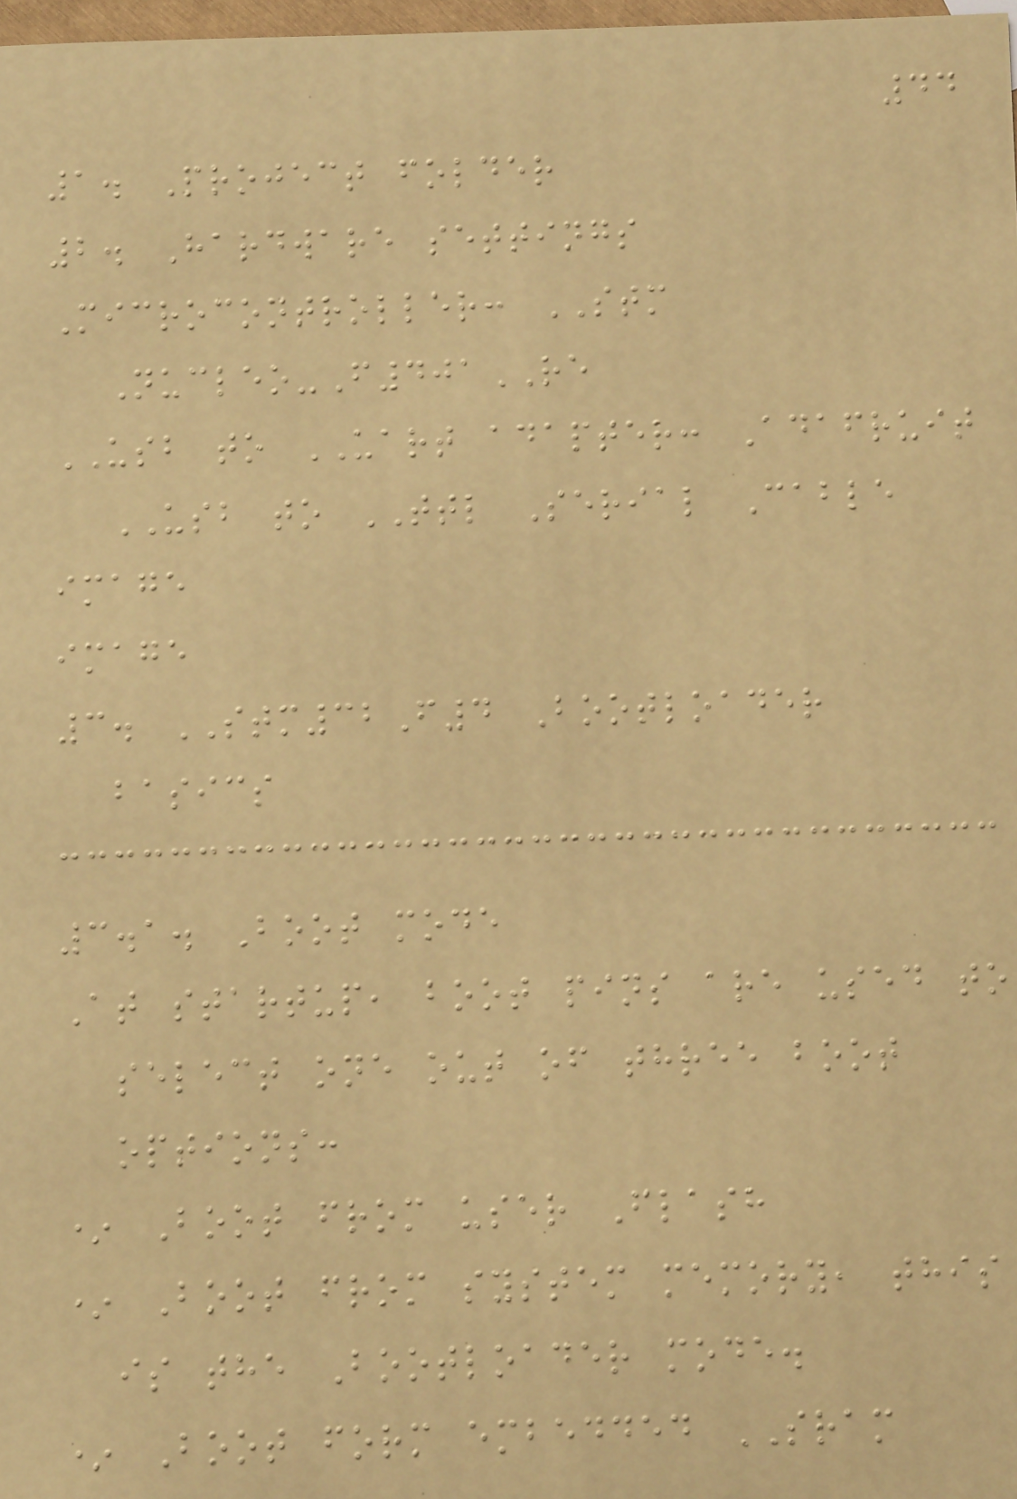44
1. Project folder
2. Hardware settings
Microcontroller: STM
Nucleo-F401RE
USB to UART adapter: Adafruit
USB to TTL Serial Cable
image
image
3. STM32F4 Bootloader
basics
3.1. Boot mode
At startup, boot pins are used to
select one out of three boot
options:
* Boot from user Flash
* Boot from system memory, this
is the Bootloader mode.
* Boot form embedded SRAM
